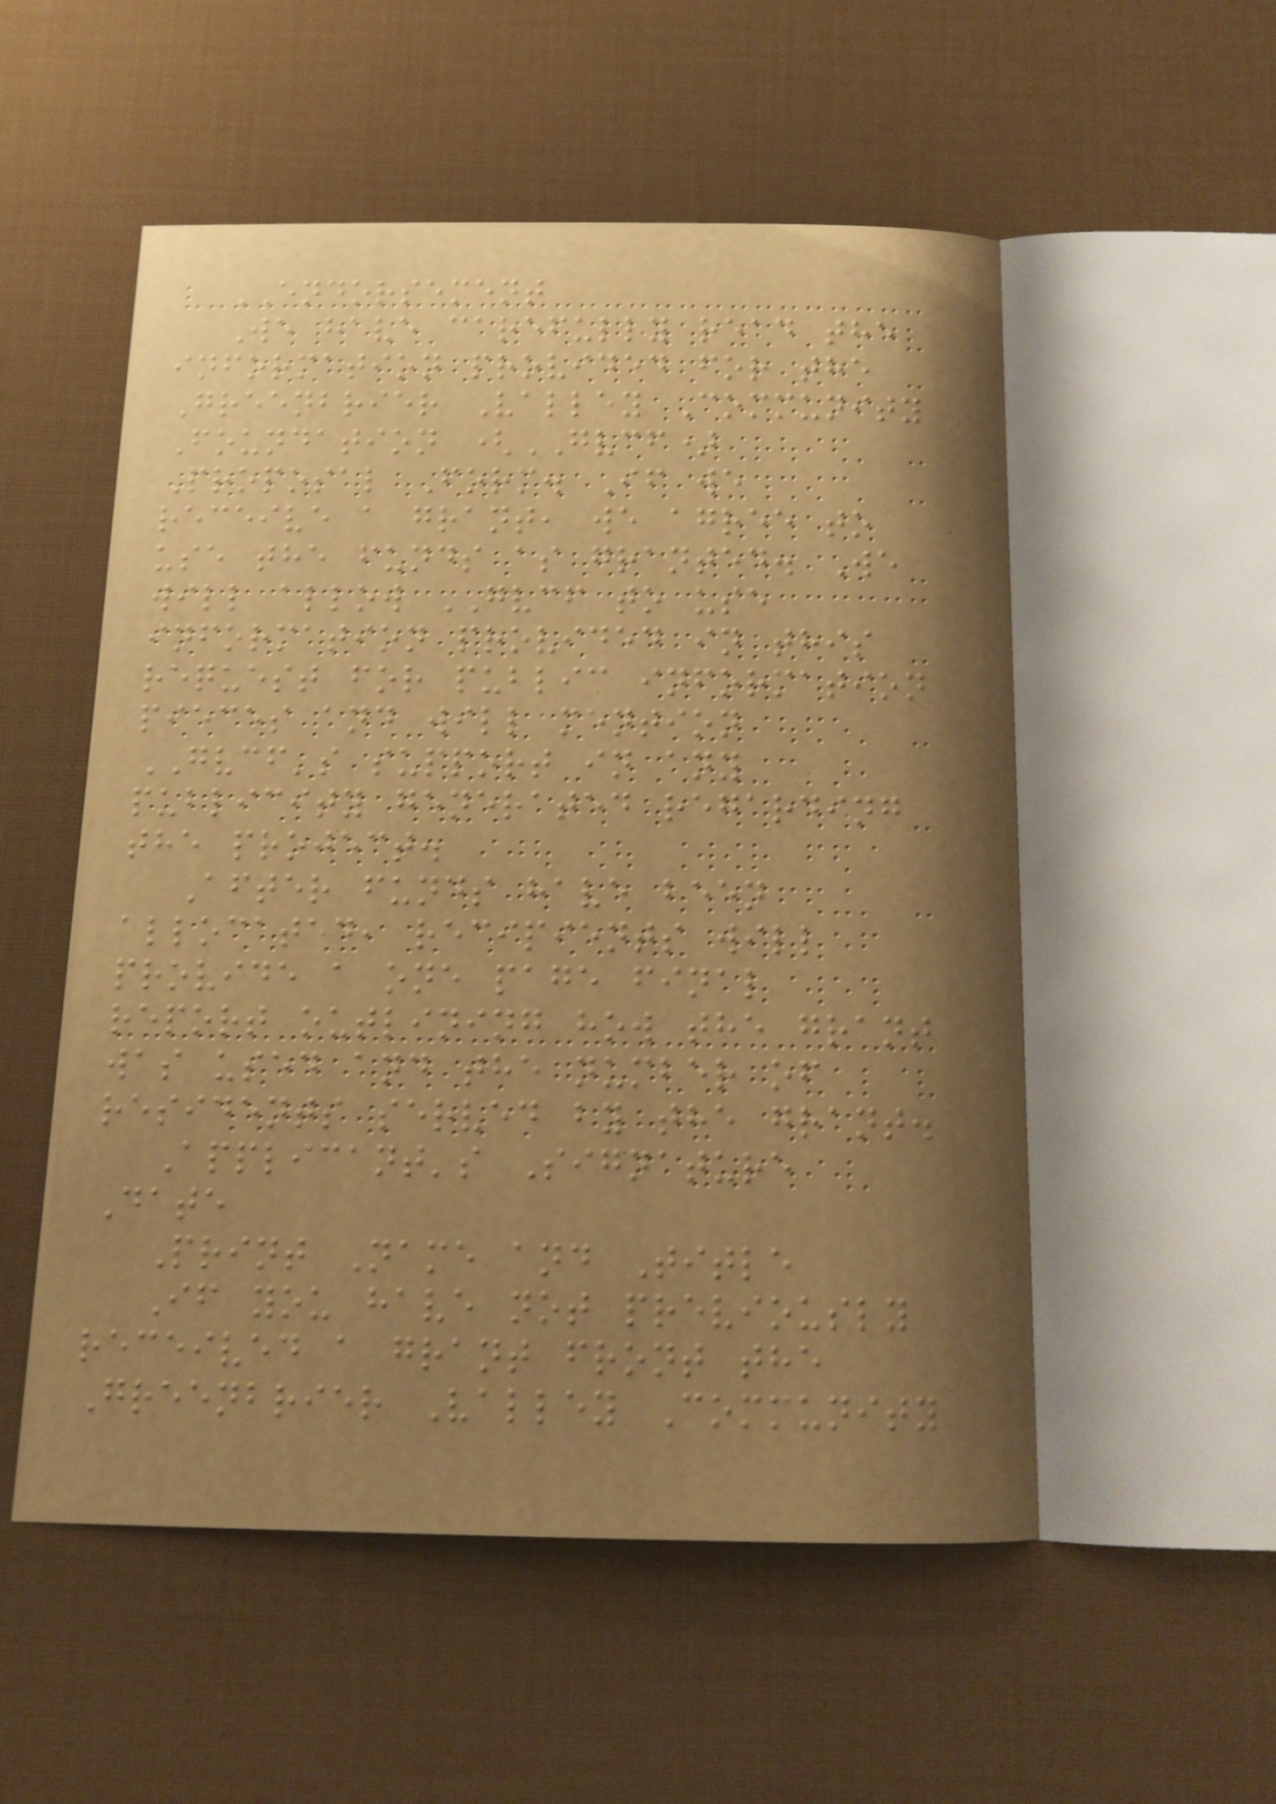ENDORSEMENT
We have carefully read the
information provided for the
Greenbrier Valley Community
Foundation (GVCF)
Proposal Form. If we
receive a grant, we agree to
use the funds as granted. We
will allow GVCF to use
information provided in this
request for public information
pieces and will mention
GVCF's support in any
publicity generated regarding
the project.
After funds have been
allocated, recipients will
provide a one page final
report outlining how the grant
was used and the number of
residents served by the grant.
Applicant's Signature
Date
Print Name and Title
If you have not previously
received a grant front the
Greenbrier Valley Community
